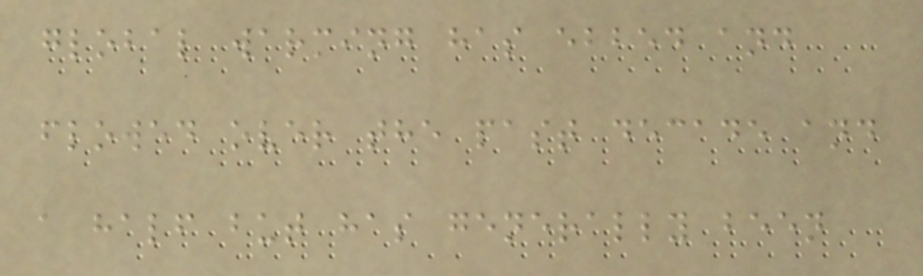global warming has ebbed and
flowed over the past decade and
a half but has generally been
